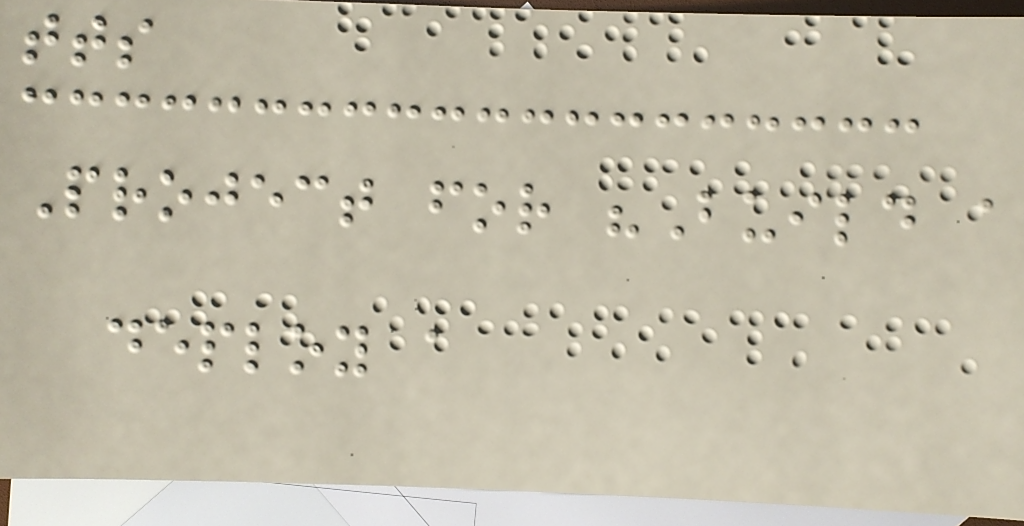tts
Project for "Build a
deploy a
